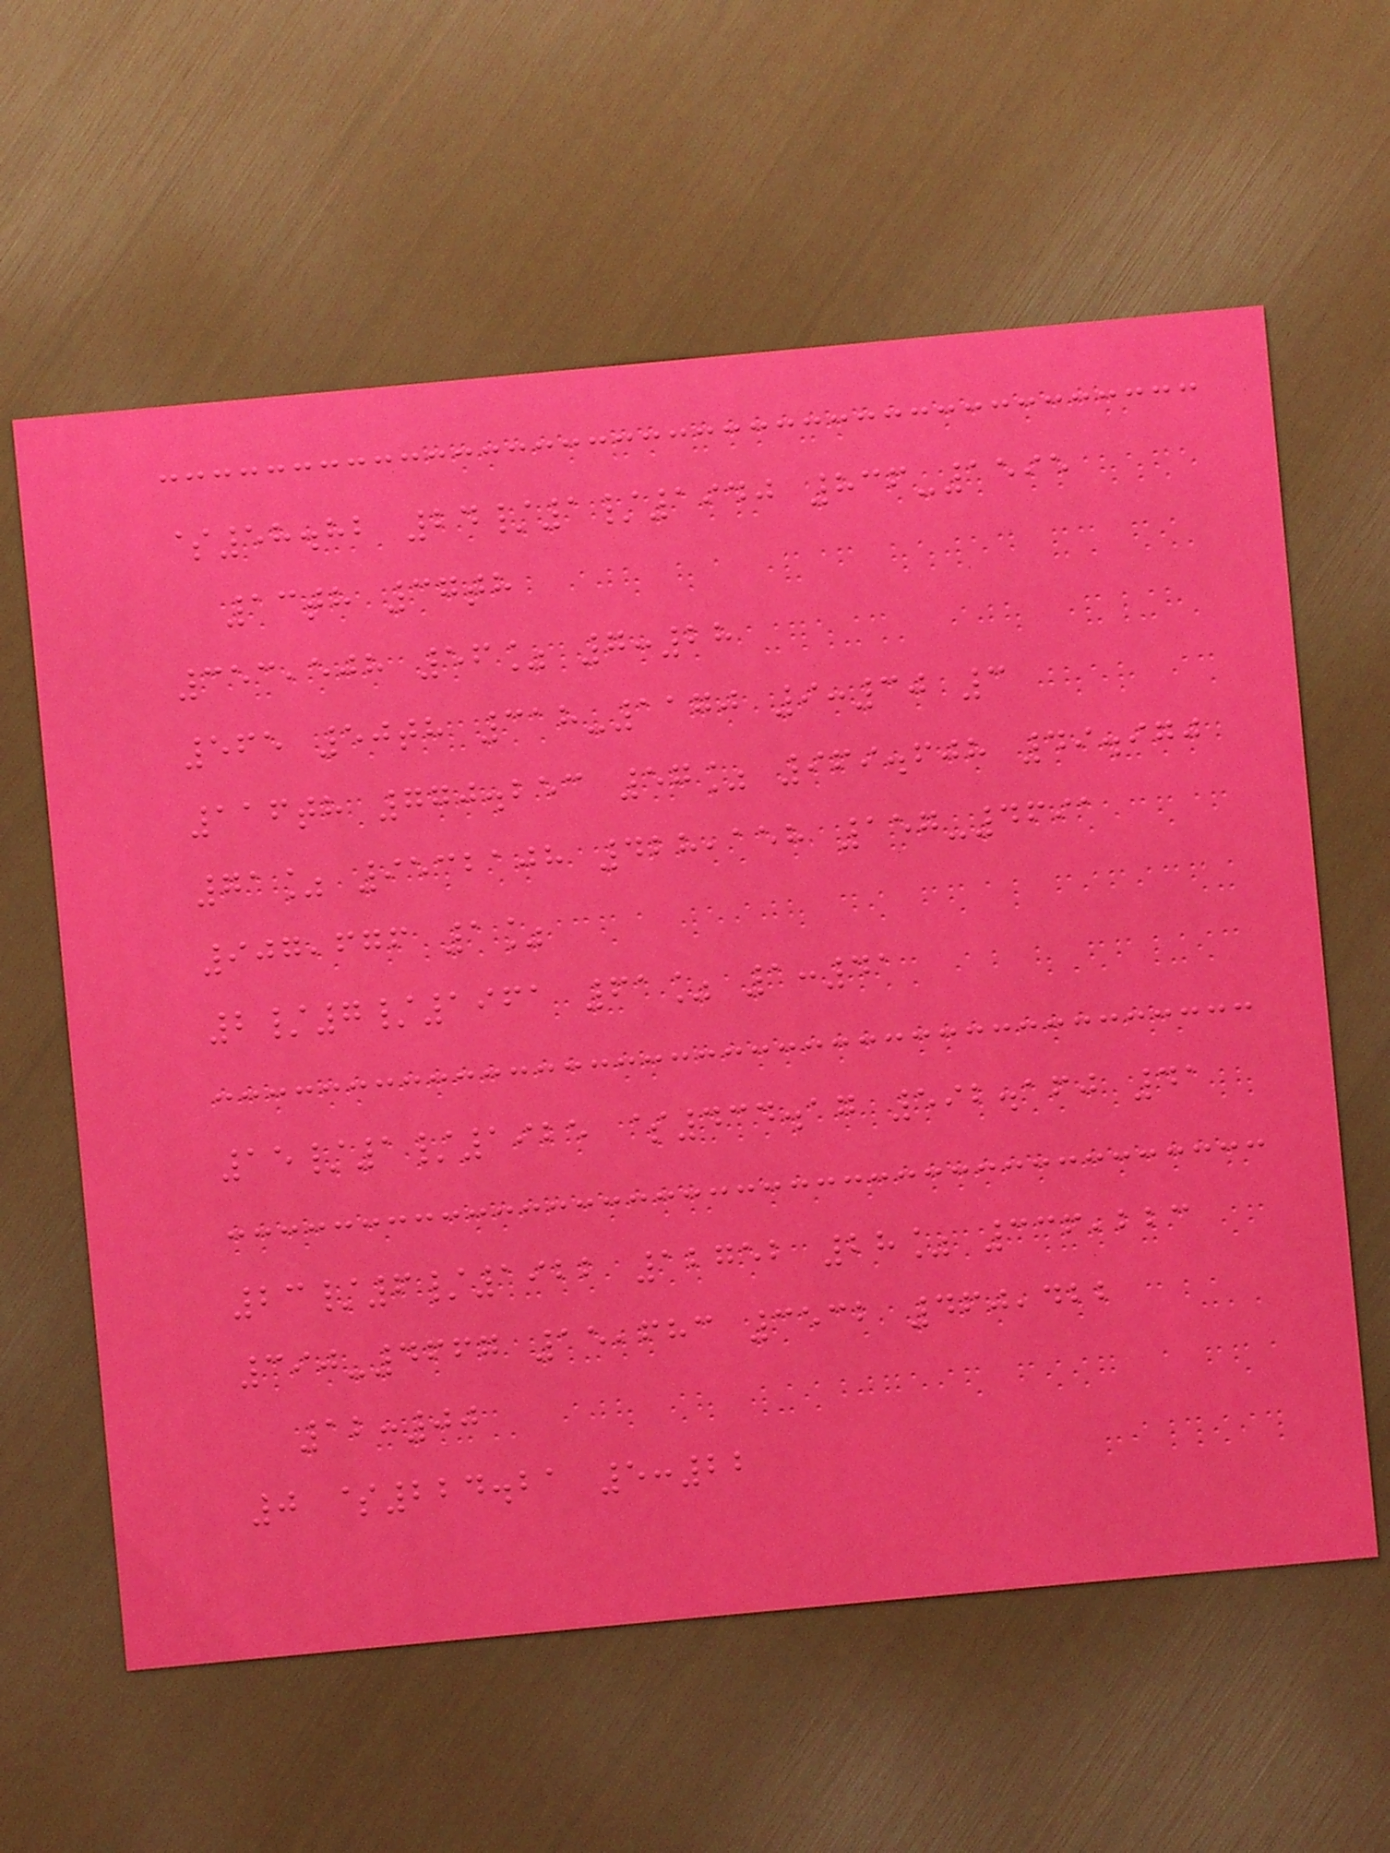$58.82 24/1/1940 836-1595
13th 37th
353,508 56% 7:28
565 50th 318-1170 9:30 3
116th 770.253 57% 969.608 49.970
71% 9532108 428,158 157-4691
907,676 1%
2/7/1961 61% 1:41
15/1/1925 $434.17 592.160 41
23/6/1922 12752 28% 336,223
390-4667 15,683 3532 460,422
12:00
0 $224.21 5:22
